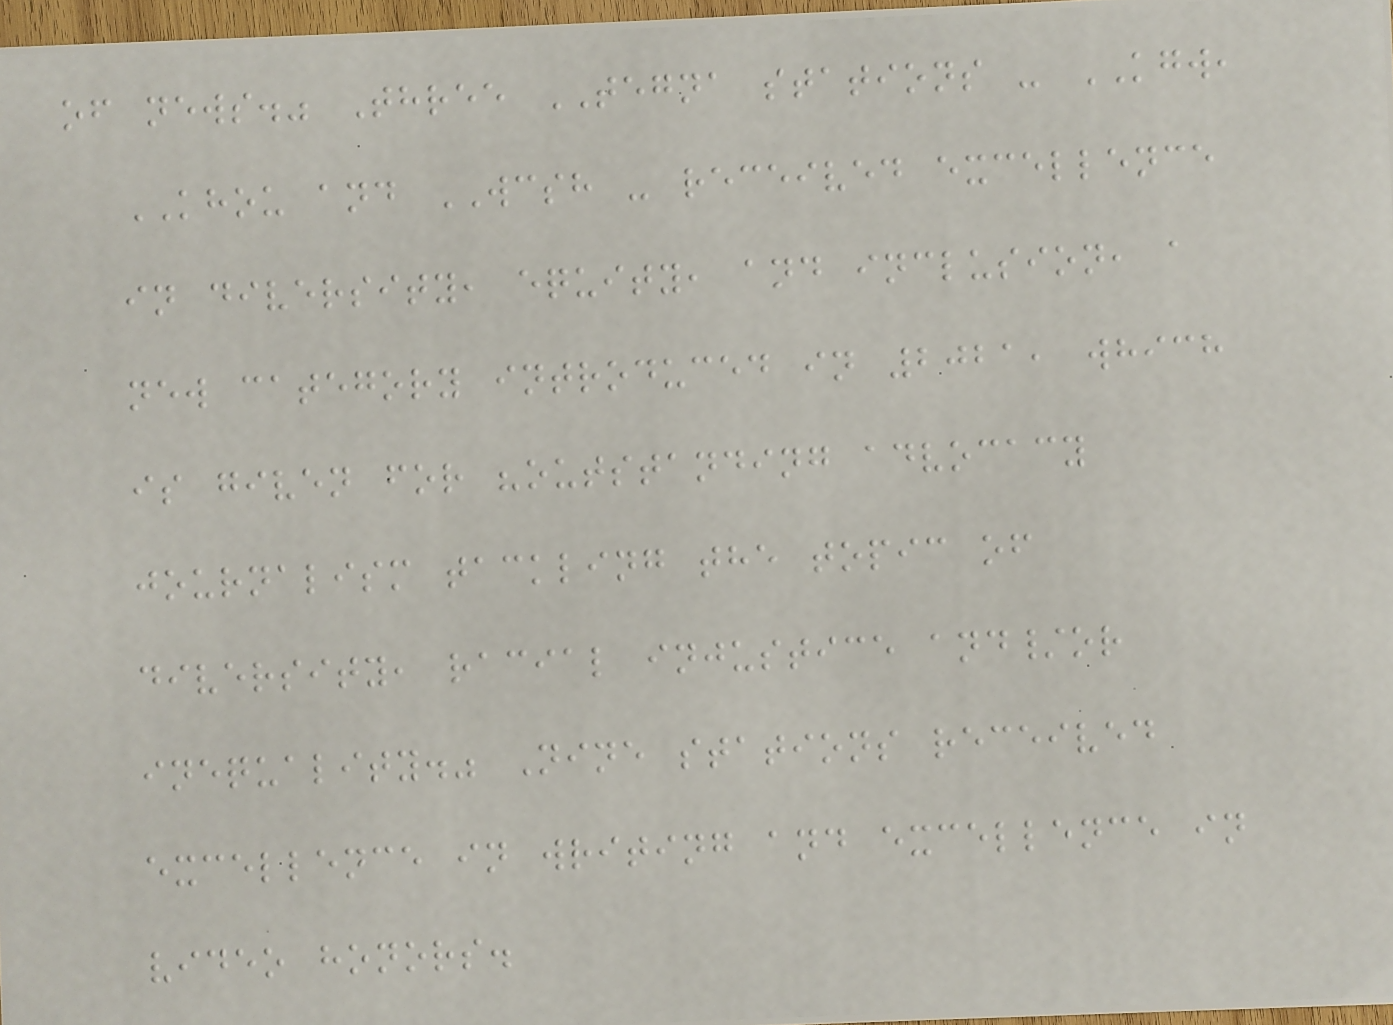of news." Three TEGNA stations - KGW,
KHOU and WCSH - received excellence
in diversity, equity, and inclusion, a
new category introduced in 2021, which
is given for "outstanding advocacy
journalism tackling the topic of
diversity, racial injustice and/or
inequality." Nine stations received
excellence in writing and excellence in
video honors.
